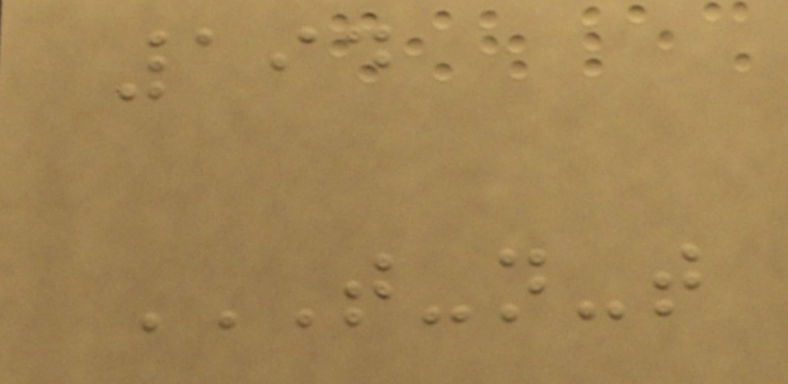194
T-N-T
